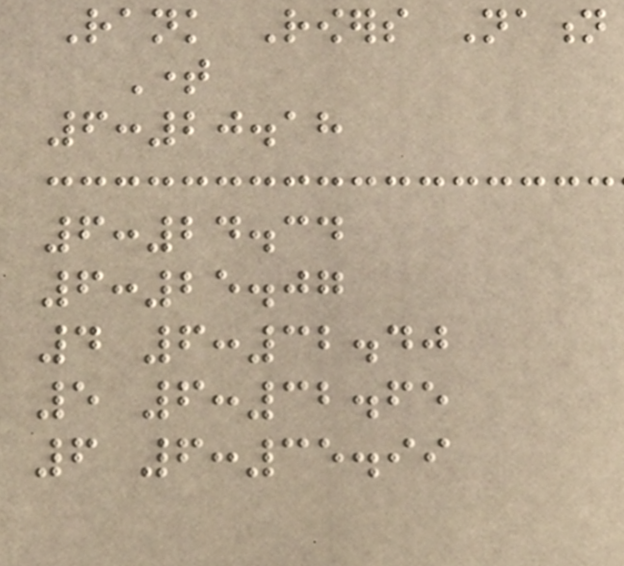Rank Rowers Nation
Time
6:20.18
6:24.34
6:25.07
4 6:32.40
5 6:32.65
6 6:35.99
